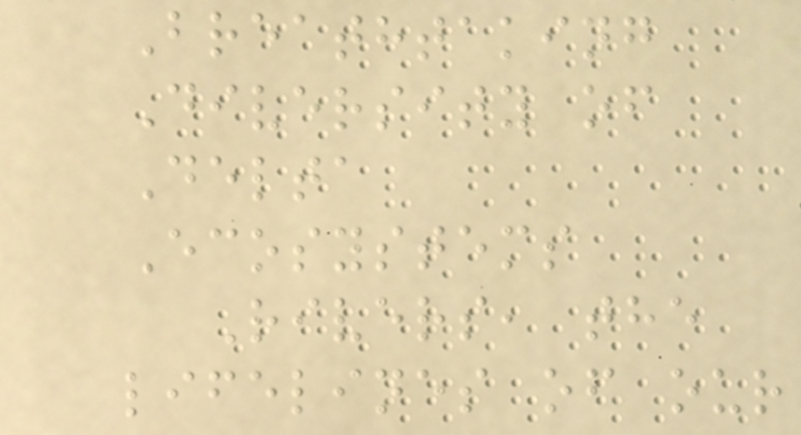Breathtaking
Diversity of
Delta
Ecosystems
Rivers, the
lifelines of our
